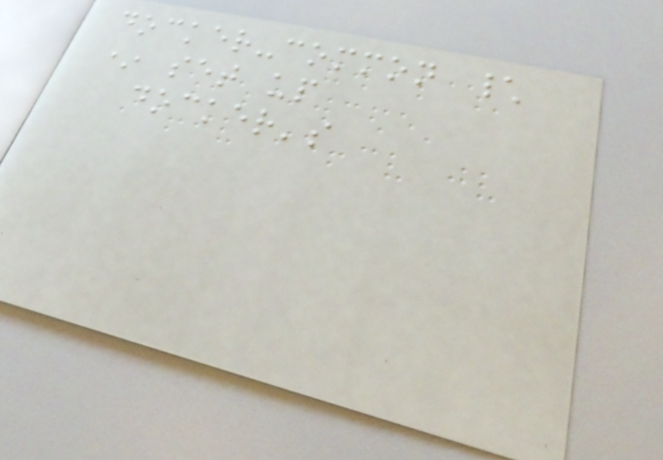docker-common \
* set up
docker's
